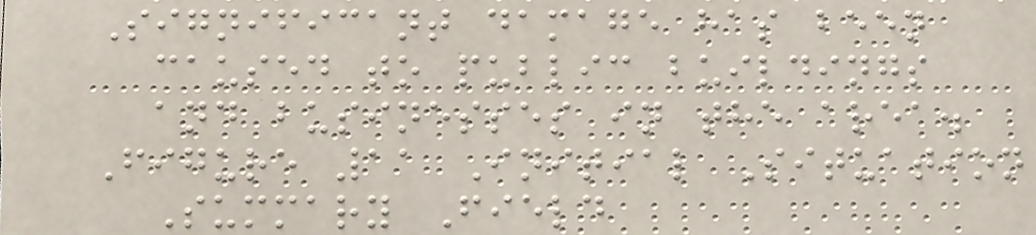Significant damage has been
caused to public buildings
and businesses in the area.
Figure 11 Initial Situation
Summary Field
